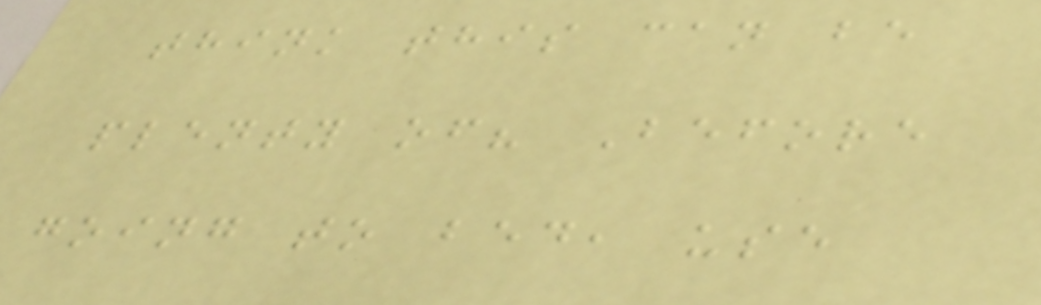think this can be
plenty of? Before
going to bed, use
